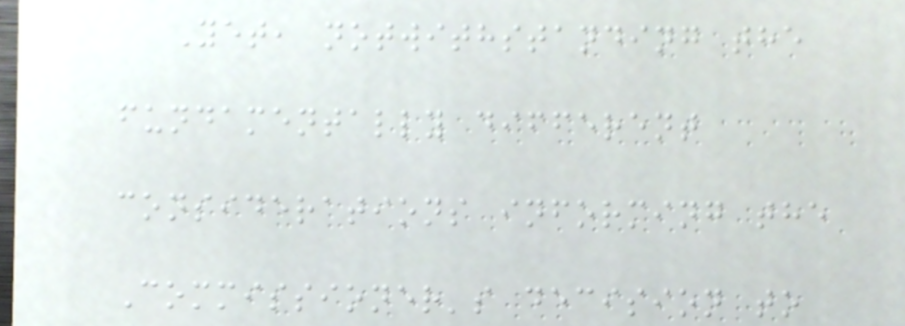Yet, notwithstanding the
fundamentally different
considerations informing the
Commissioner's decision to
